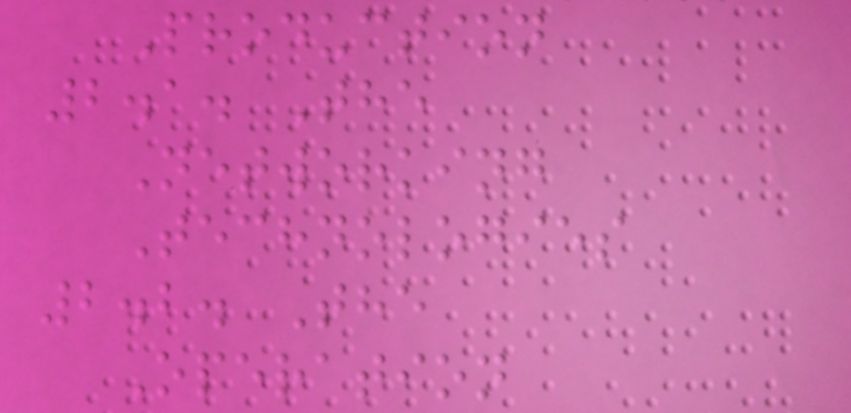Production
2.1. The
Networking
Technologies
2.2. The
Operation
